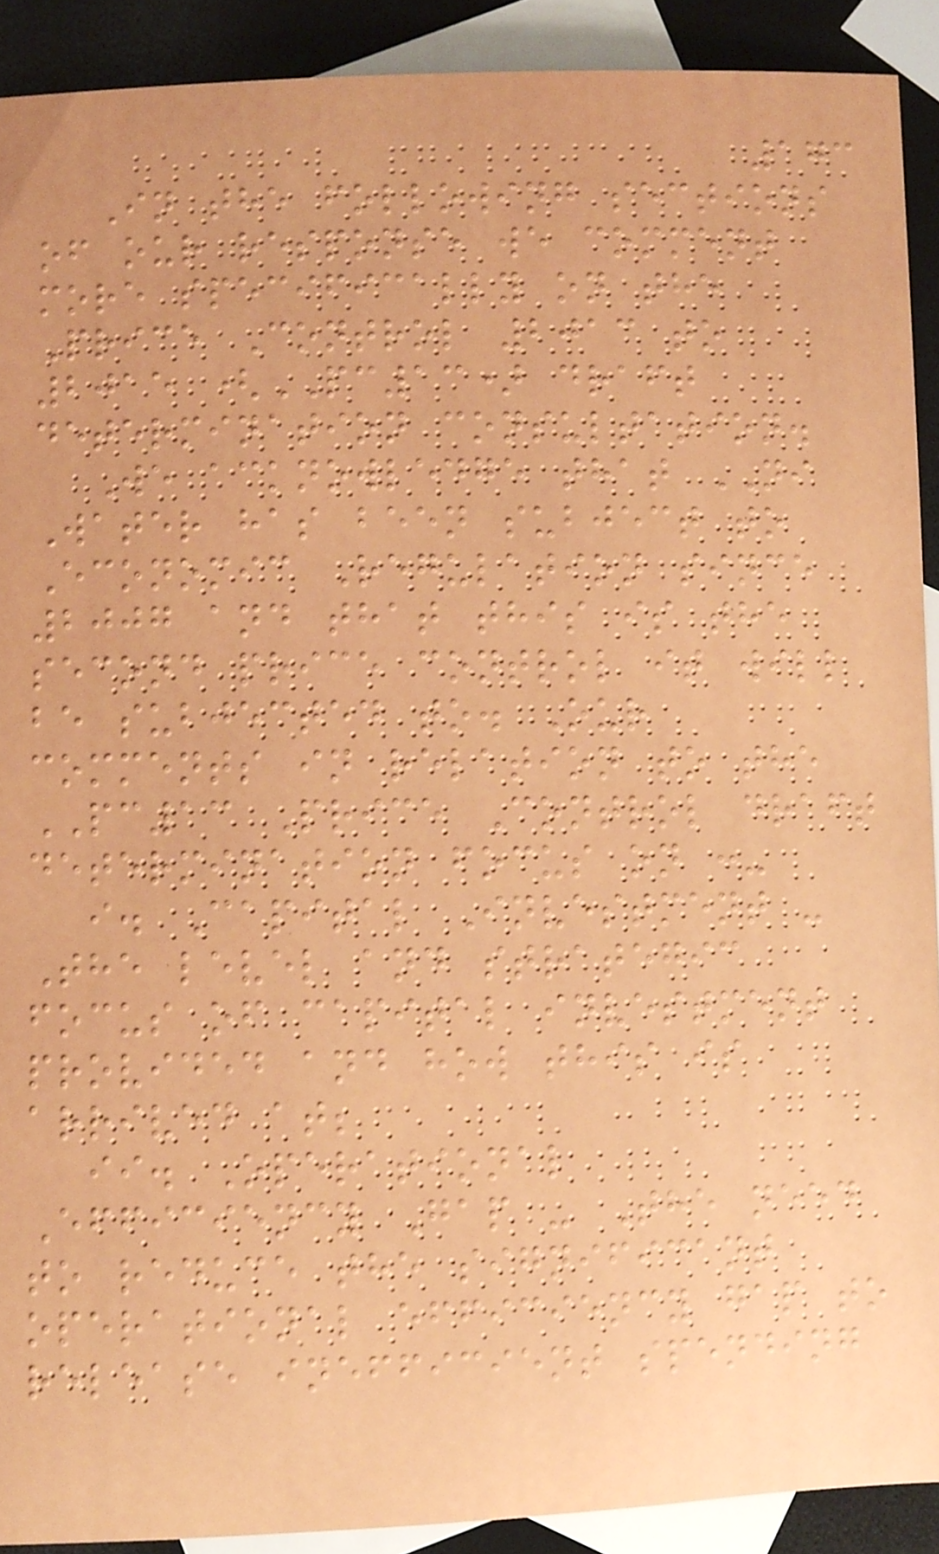173
In the following sections
of our response we comment
more specifically on the
Price Control 2013 to
2015 (PC13) draft
determination consultation.
We acknowledge that NI
Water has been subject to
Economic Regulation since
2007 and that this is the
second price control it will
be subjected to. Our
comments in relation to the
PC13 Price Control draft
determination focus on :-
i. Capital Investment -
The level and strategic
focus of capital investment
provided and how this is
arrived at;
ii. Operational
Efficiency Gap - The need
to reduce the significant
operational efficiency gap to
release inefficient spending
